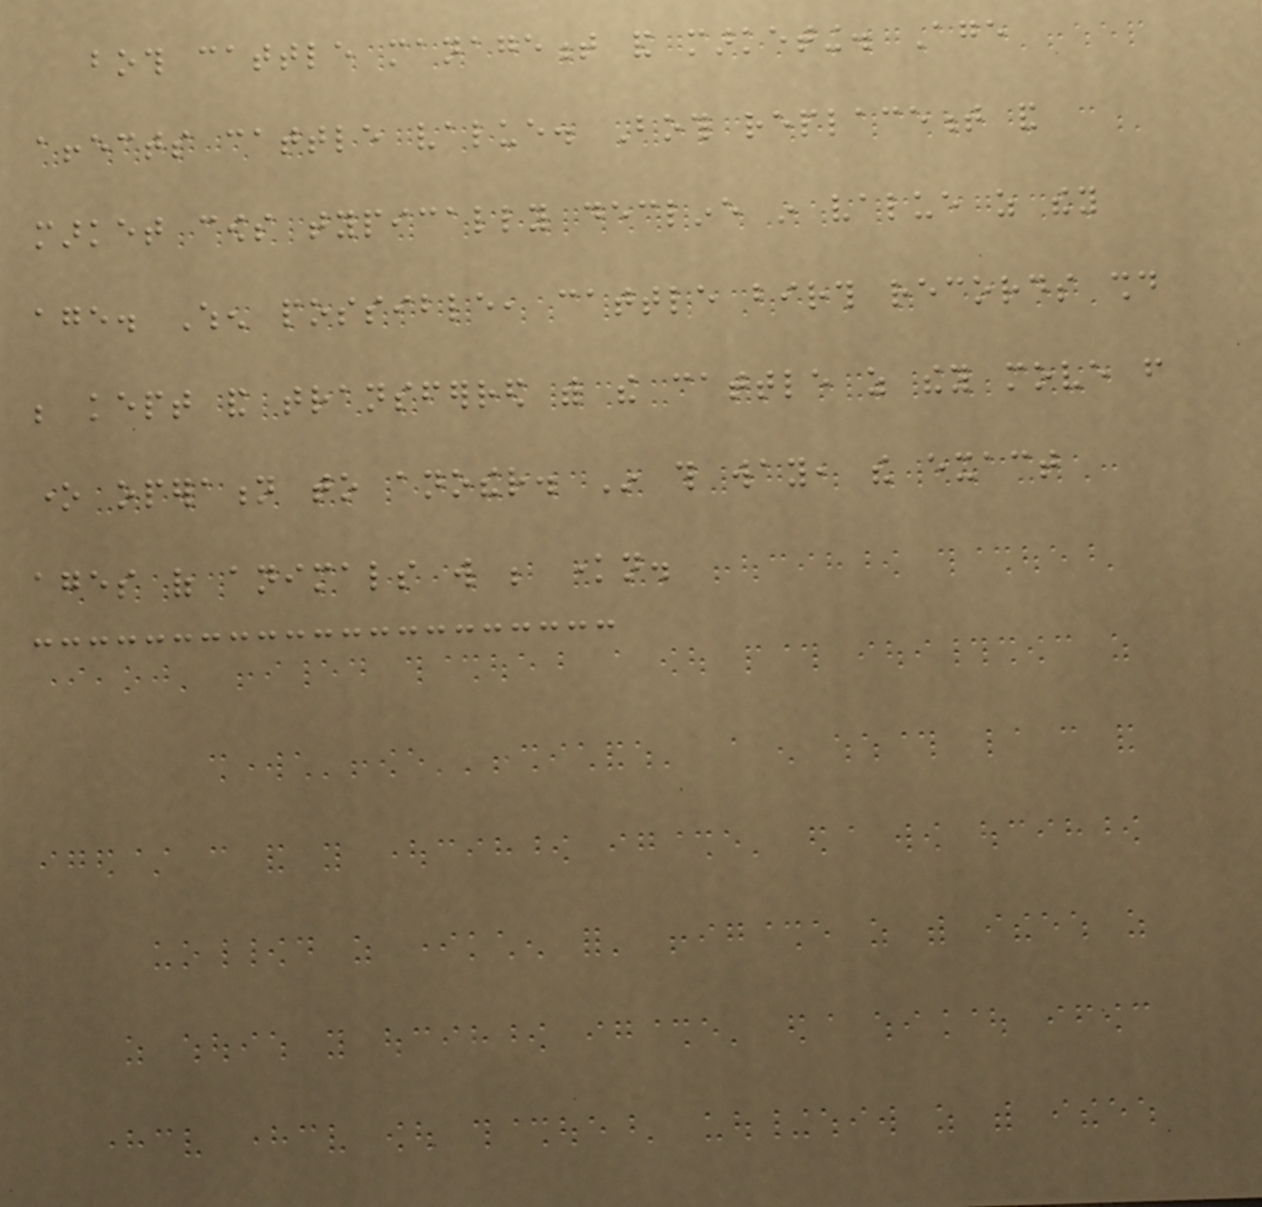both cattle management and marketing. Age
affects cattle value. Both replacement and
market cows typically decline in value as they
age. When possible, cattle birth records should
be kept and transferred with the cattle as they move from
one operation to another. In this way, the exact
ages of animals will be known.
